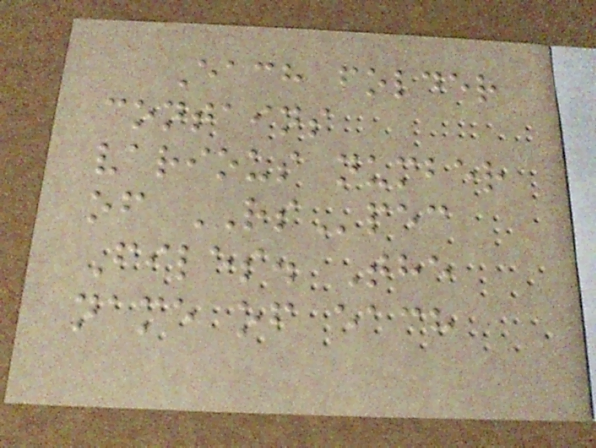Each folder
contains
various number
of RSpec
Files. The
name of each
